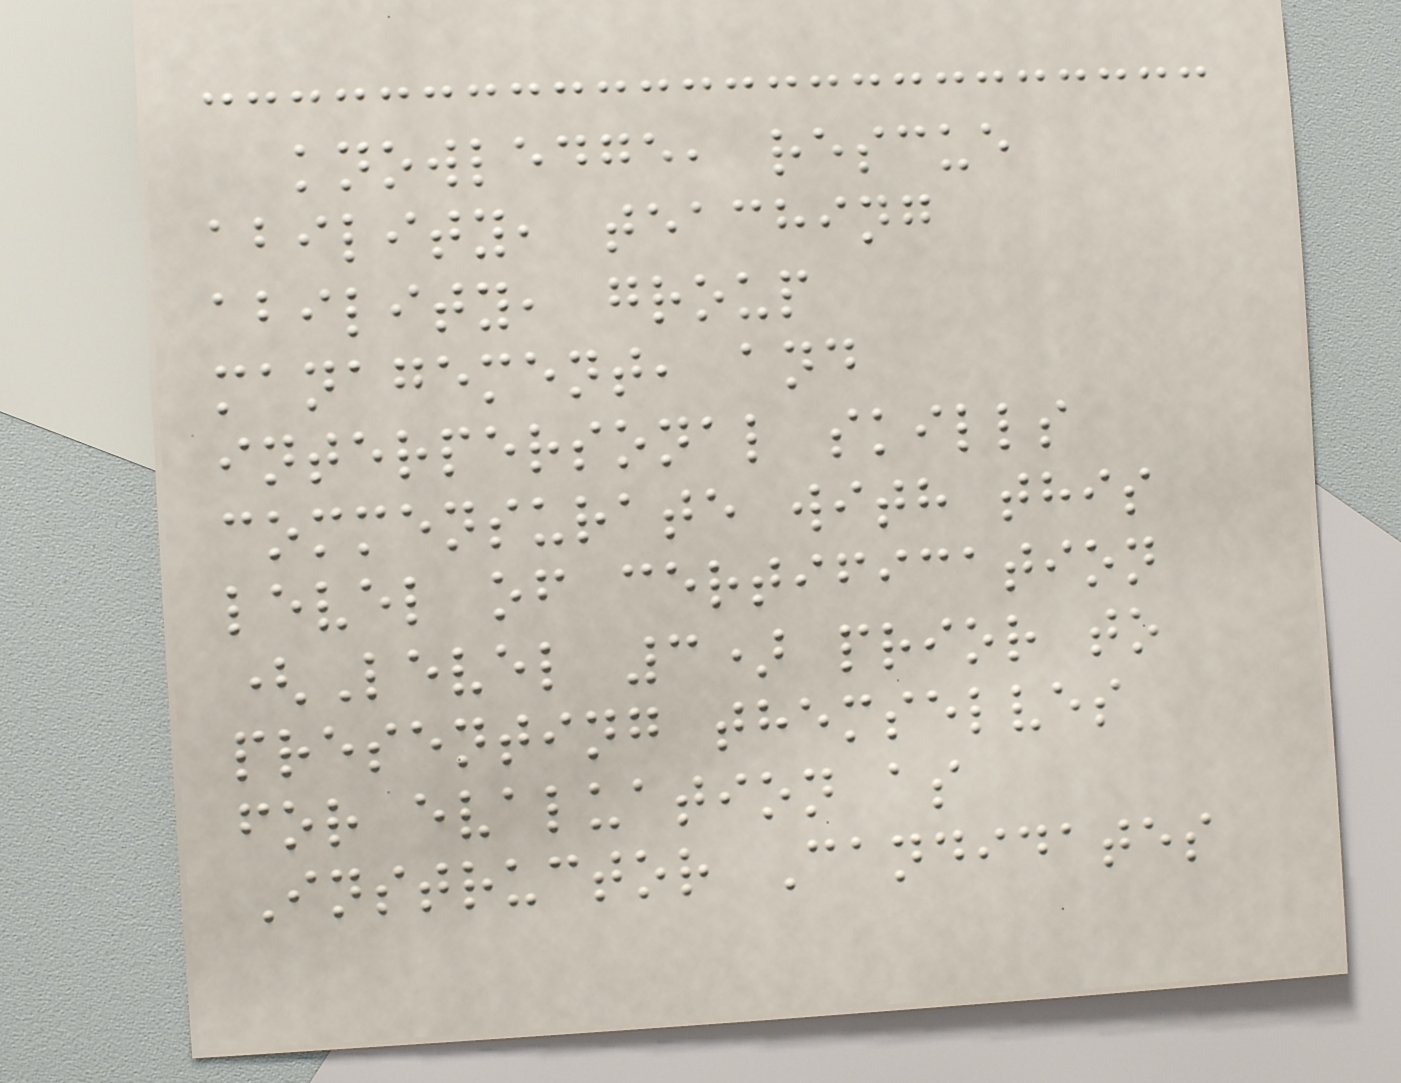knowledge, rescue
ability, teaching
ability, group
management, and
interpersonal skills
commensurate with this
level of certification
(Level 3) prior to
presenting themselves
for evaluation as
Instructor Candidates
